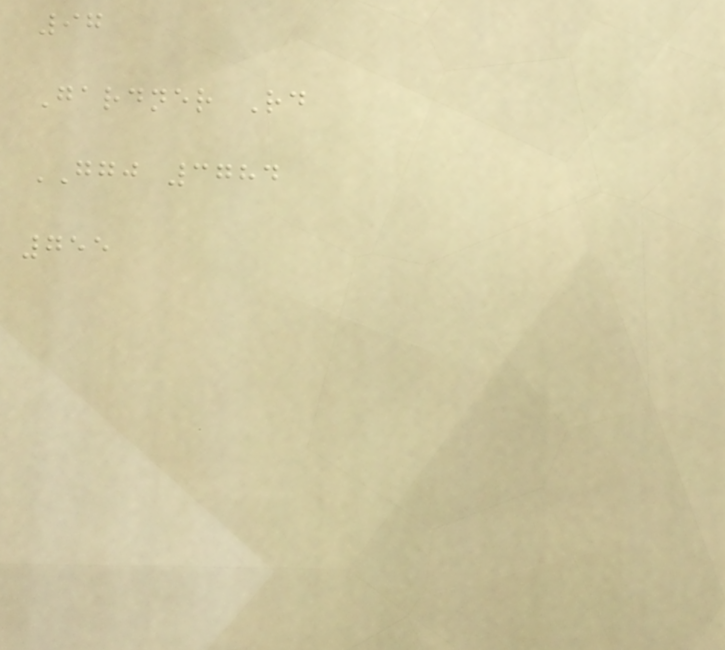97
Gardner Rd
GGJ 3784
755
